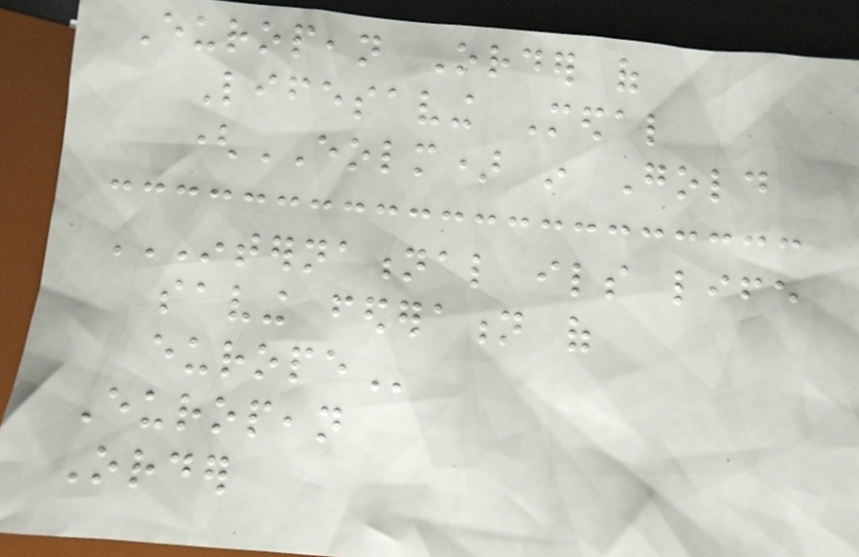European Order of
Lifesaving Medal
(EOLM) in Gold
INTERNATIONAL ILS LIFE
SAVING FEDERATION OF
EUROPE
European
Order
